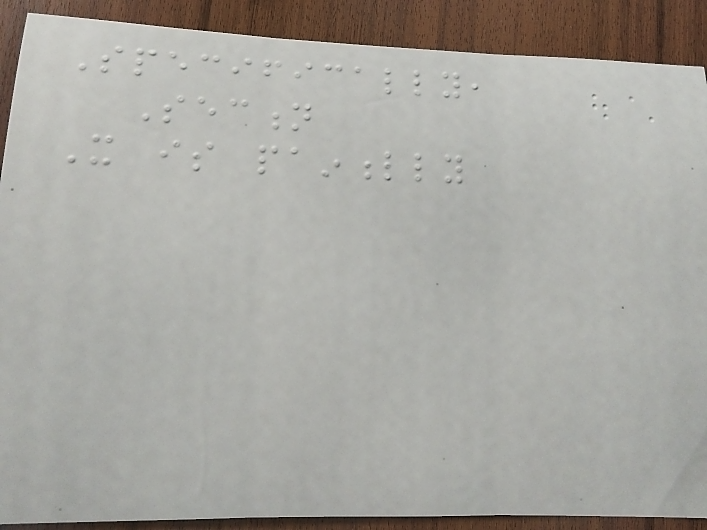Specifically,
Section
It is painfully
